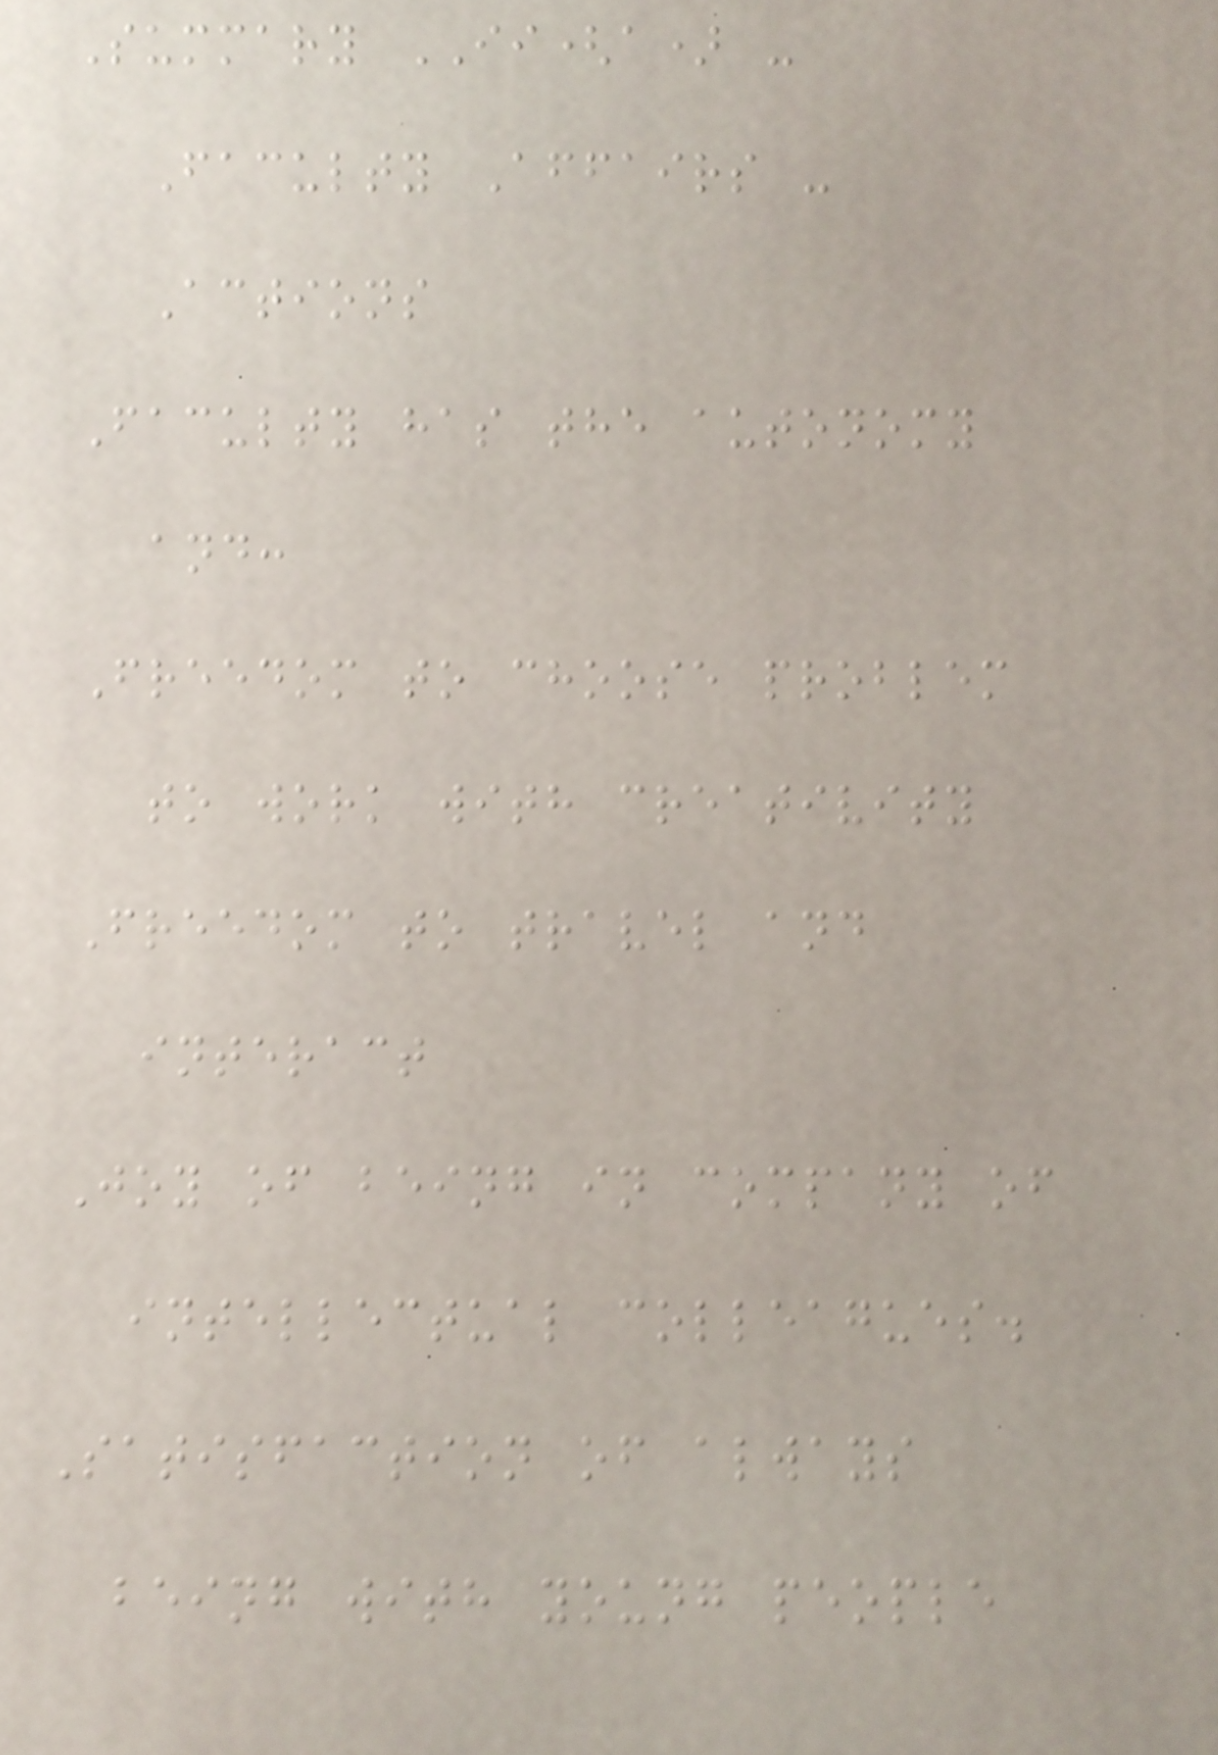Summary II(a) -
Faculty Affairs -
Actions
Faculty has the autonomy
and:
Freedom to choose problem
to work with creativity
Freedom to travel and
interact
Joy of being in company of
intellectual colleagues.
Satisfaction of always
being with young people
